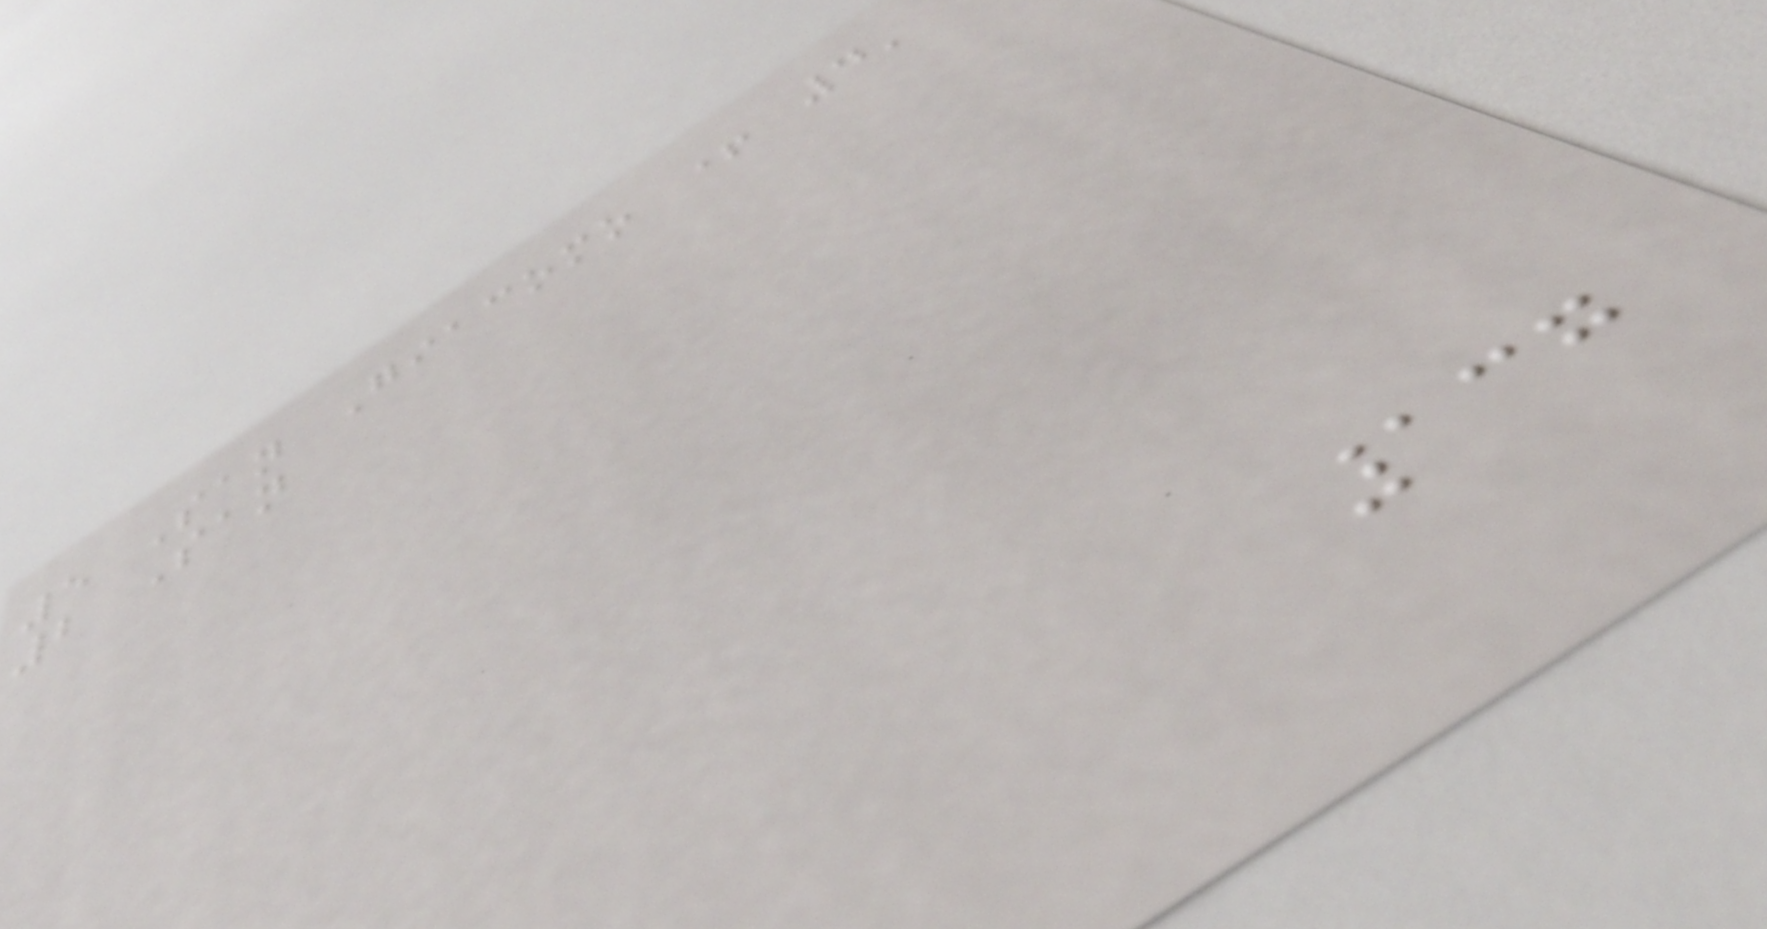5 San Giacomo + 4'
2 San
137
